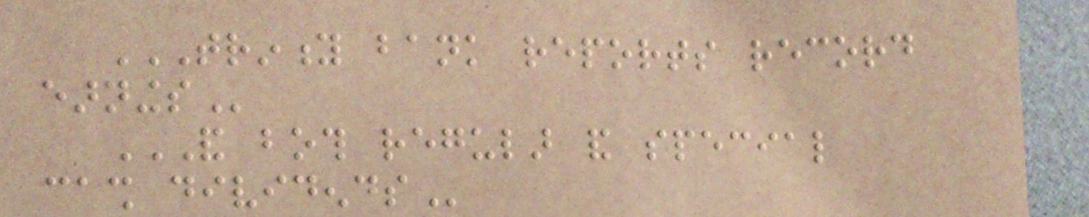TRINITY BANK REPORTS RECORD
EARNINGS
AND BOTH REGULAR AND SPECIAL
CASH DIVIDENDS
